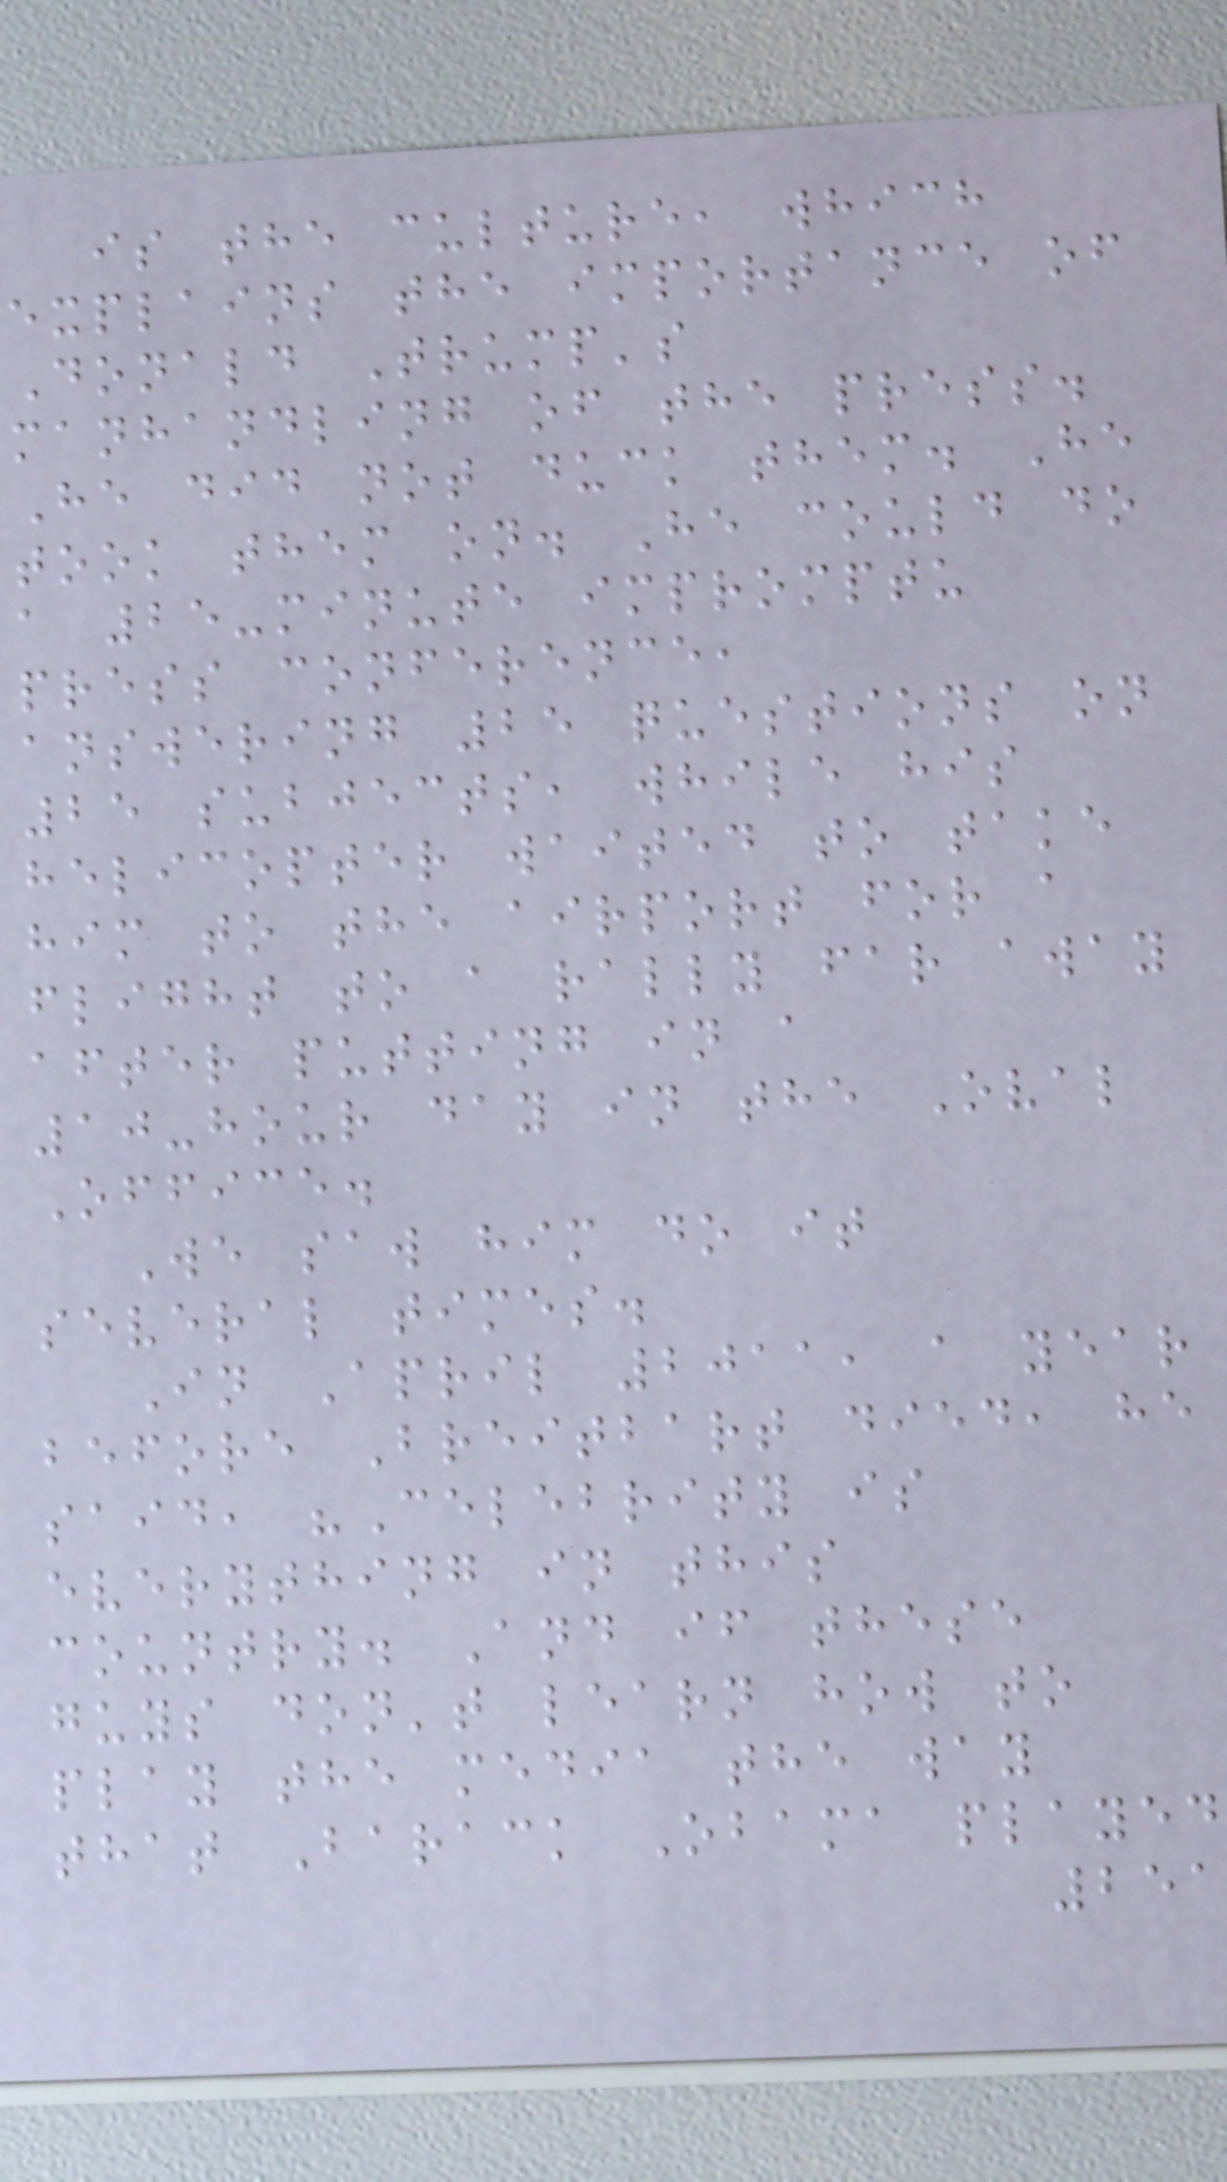is the culture, which
explains the importance of
Donald Trump's
manhandling of the press.
He did not duck them. He
took them on. He could do
a 25-minute impromptu
press conference,
answering 25 questions on
25 subjects, while his
helicopter waited to take
him to the airport for a
flight to a rally far away
after putting in a
10-hour day in the Oval
Office.
We saw him do it
several times.
In April 2011, a year
before Breitbart died, he
said, "Celebrity is
everything in this
country. And if these
guys don't learn how to
play the media the way
that Barack Obama played
251
